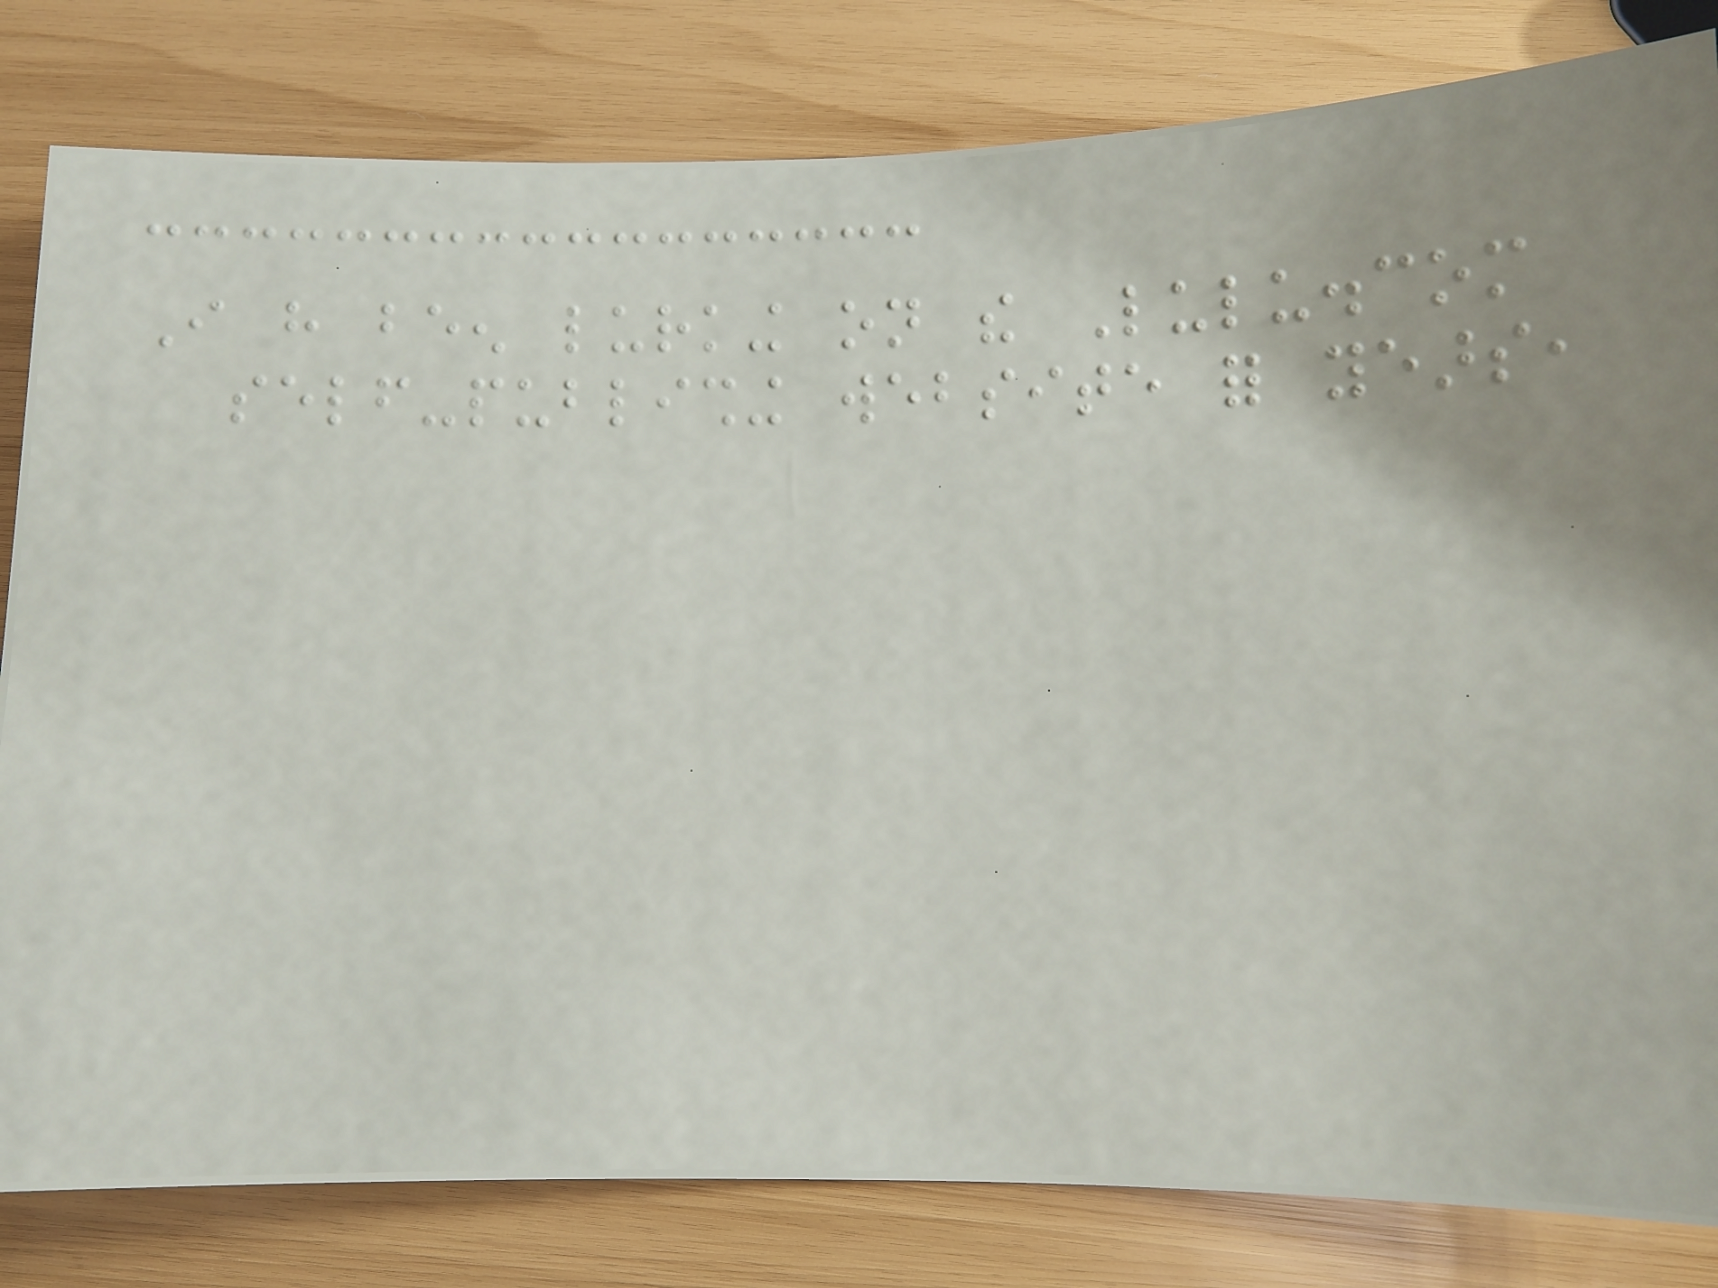I have been lurking on the Lulu.com
self-publishing website for years,
